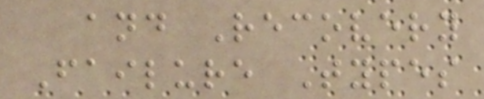and Recovery
Failure Types
